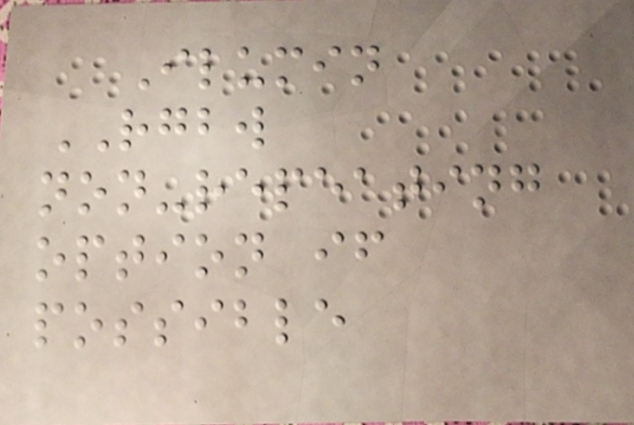Ilumin
RGBW
non-repeating
option if
possible
